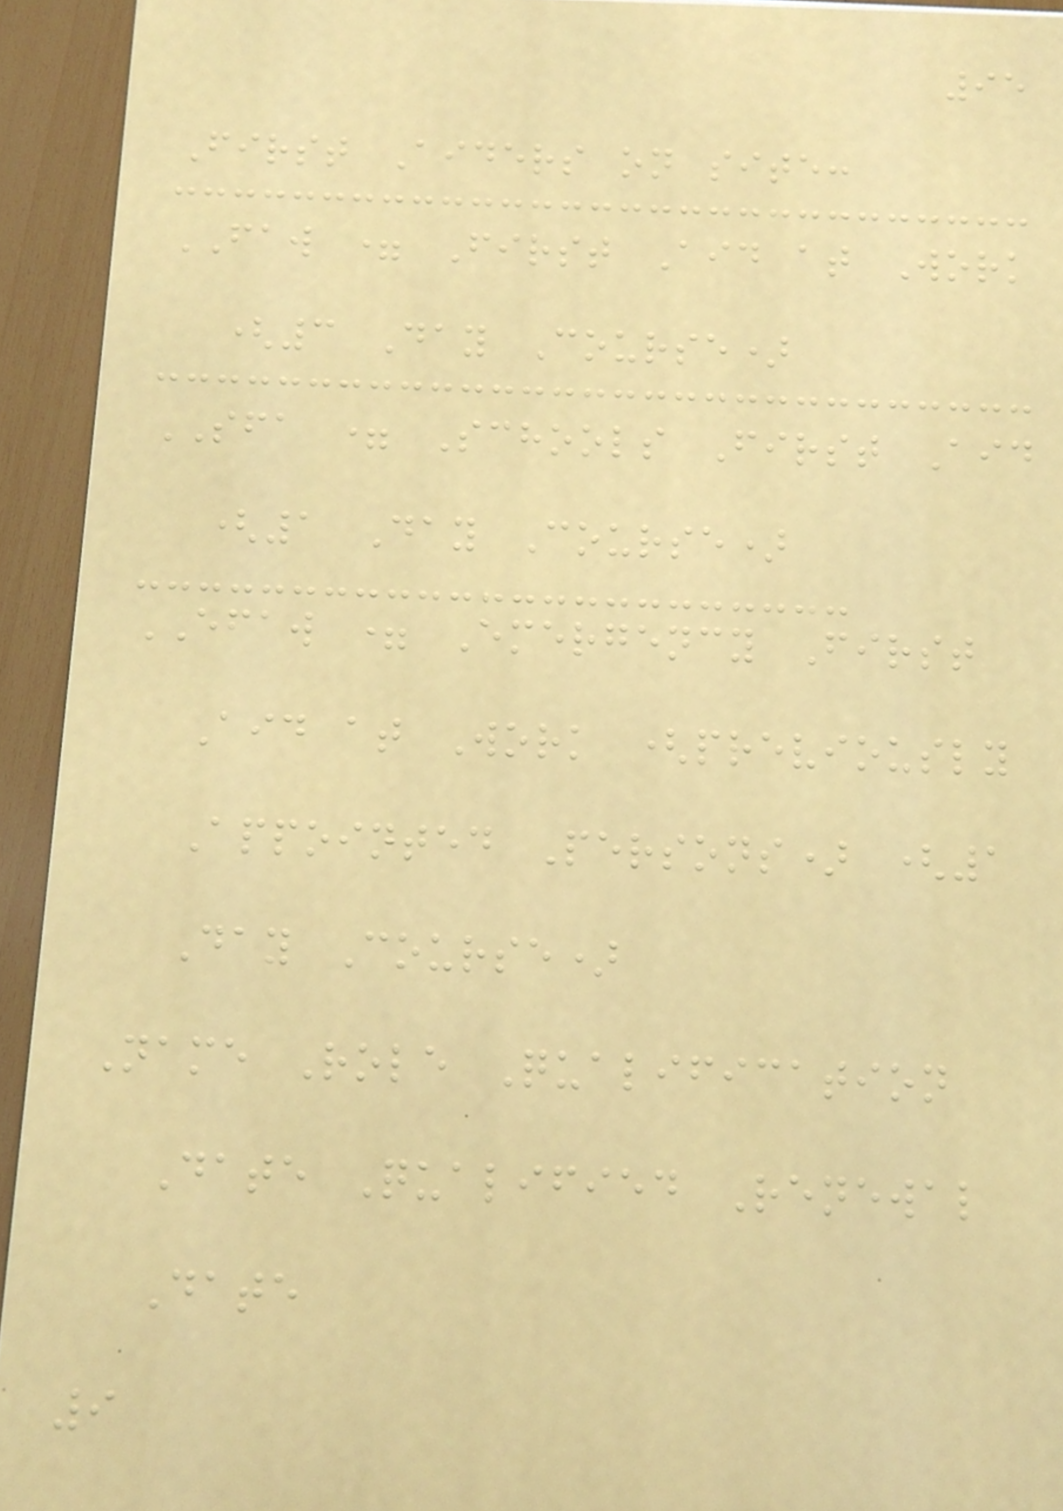95
First Aiders on site:
FAW = First Aid at Work
(3 Day Course)
SFA = Schools First Aid
(1 Day Course)
EFAW = Emergency First
Aid at Work (previously
Appointed Persons) (1
Day Course)
Name Role Qualification
Date Qualified Renewal
Date
9
